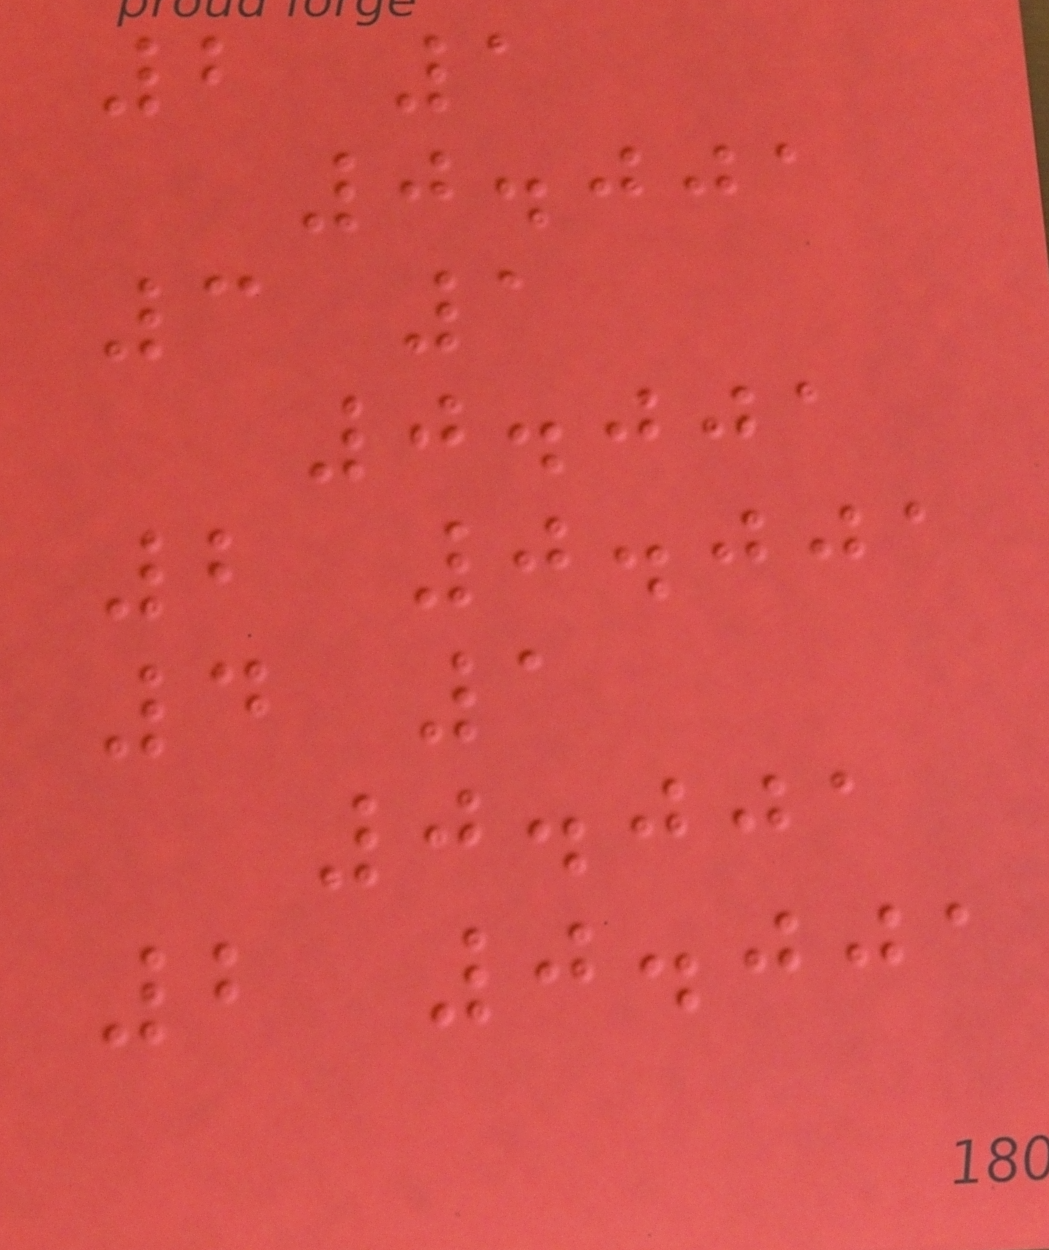2 1
0.001
3 1
0.001
2 0.001
4 1
0.001
2 0.001
